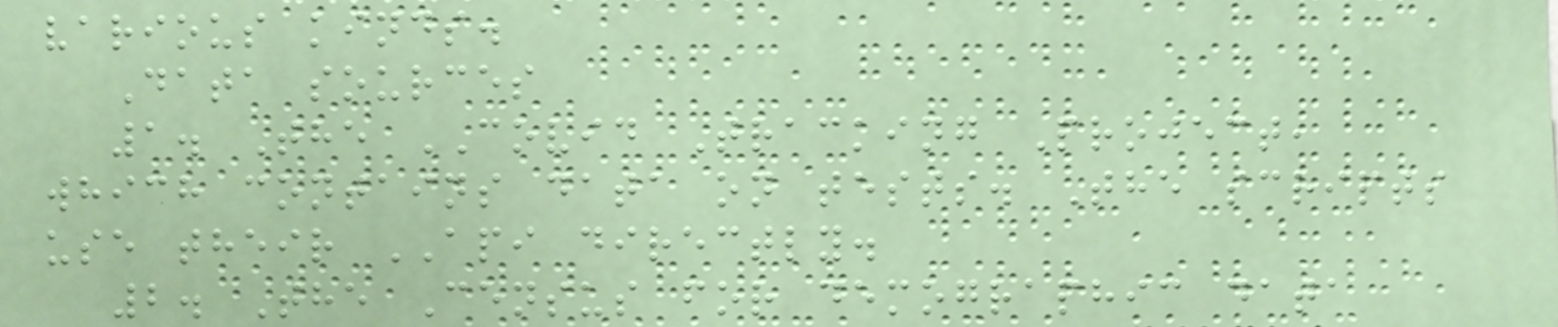various kinds.
Data sources
1. The COVID Tracking Project,
which contains data on tests. The scripts
use their API directly.
2. The Census for demographic data
